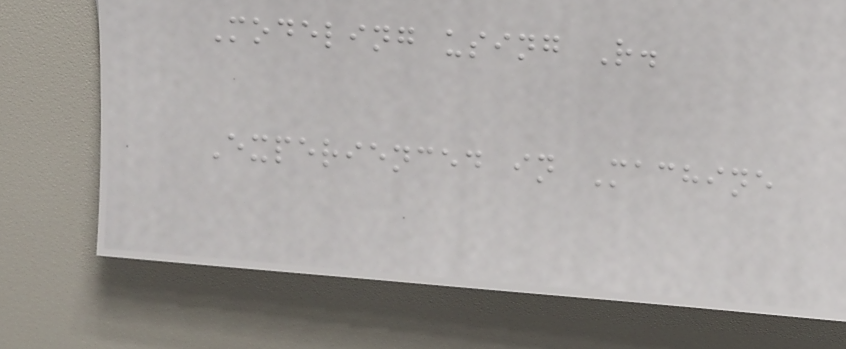Modeling using R.
Experienced in Machine
